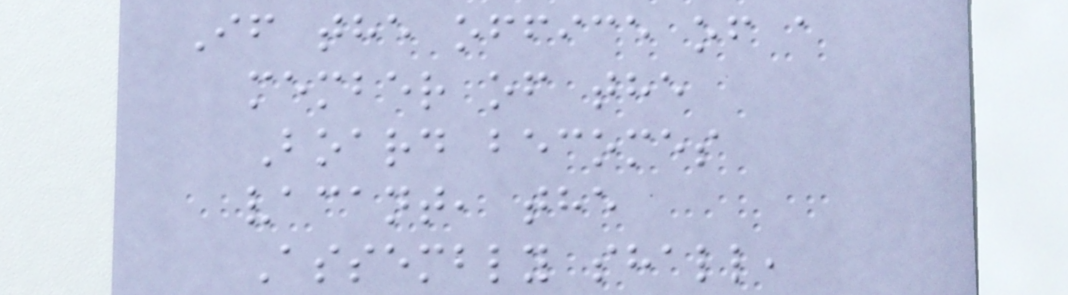If the office of a
member of the
Board becomes
vacant, the
Assembly shall,
